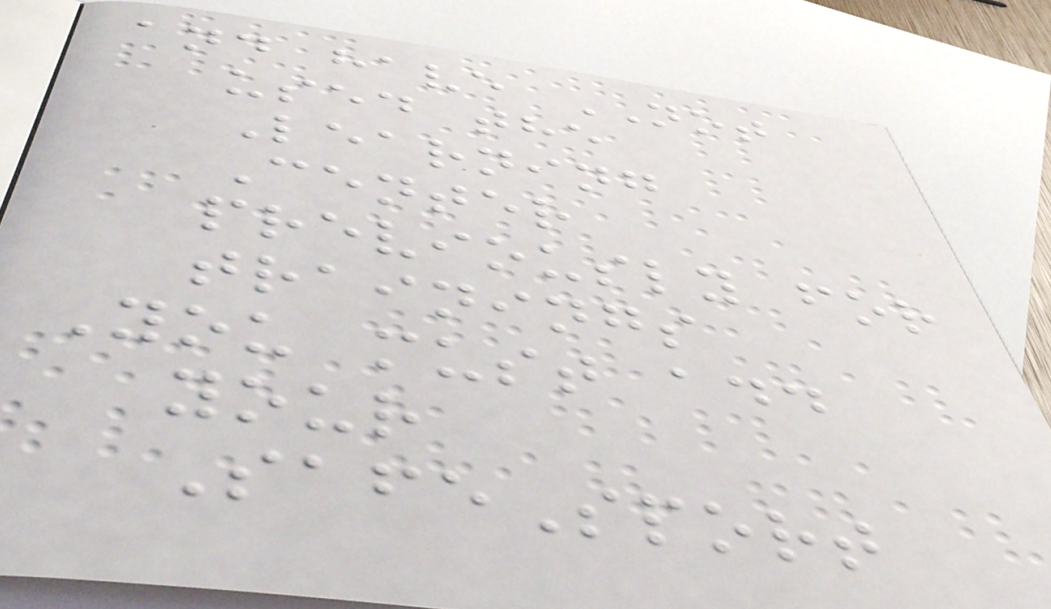and have NOT
used the
Learning
Center
previously for
trainings
You must add
your
SafeSport
